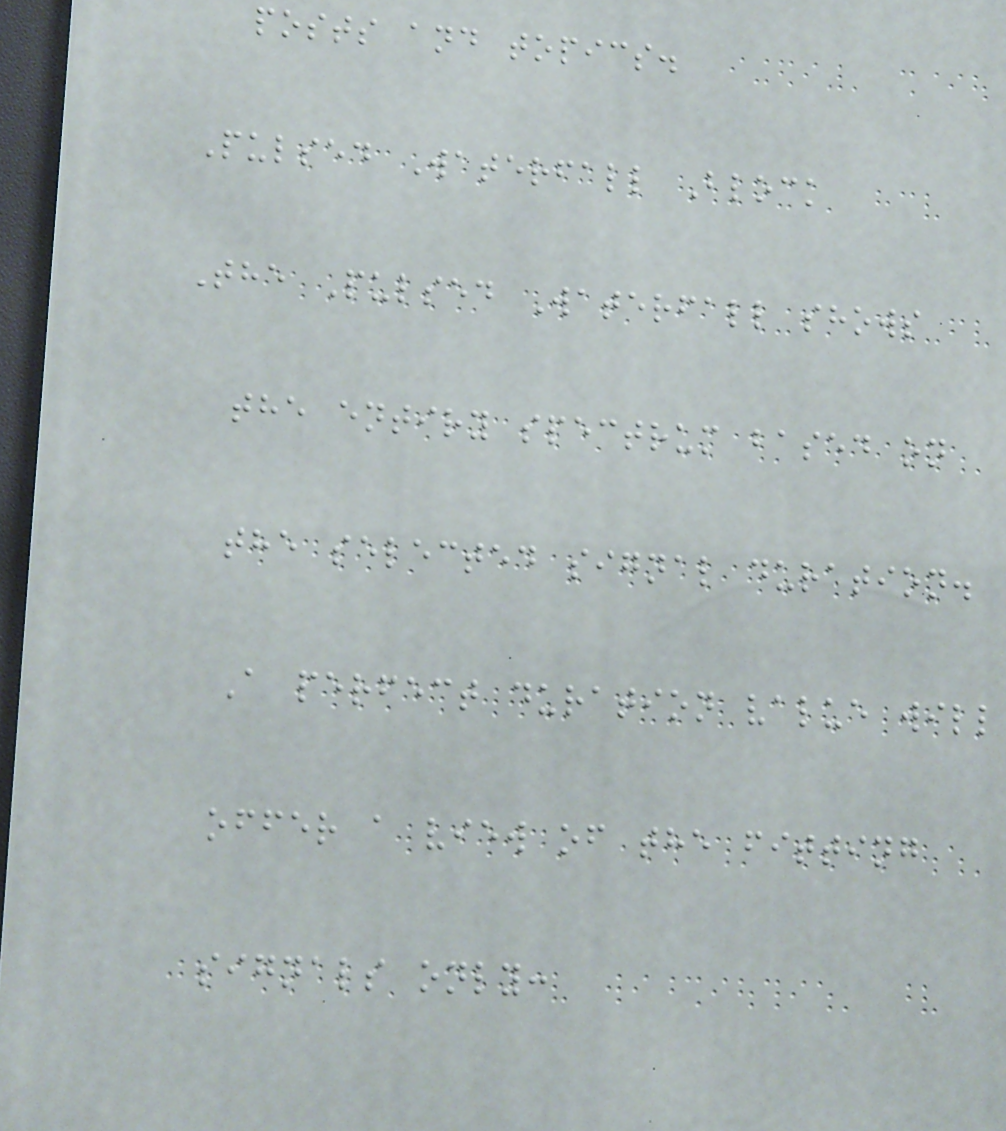posts and topics.
Pulsed Waterfall Block
The Pulsed Waterfall shows
the entiry spectrum based on
the selected signal duration.
A perfect duration value will
offer a view of the fitting
signals only:
